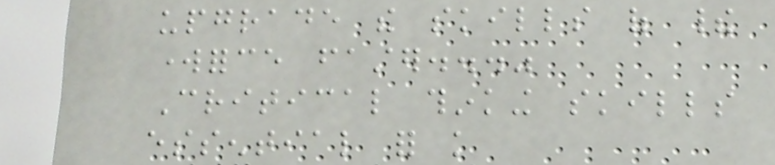upgrade the skills of their
workforce faster..."
Critical thinking skills
essential for knowledge
